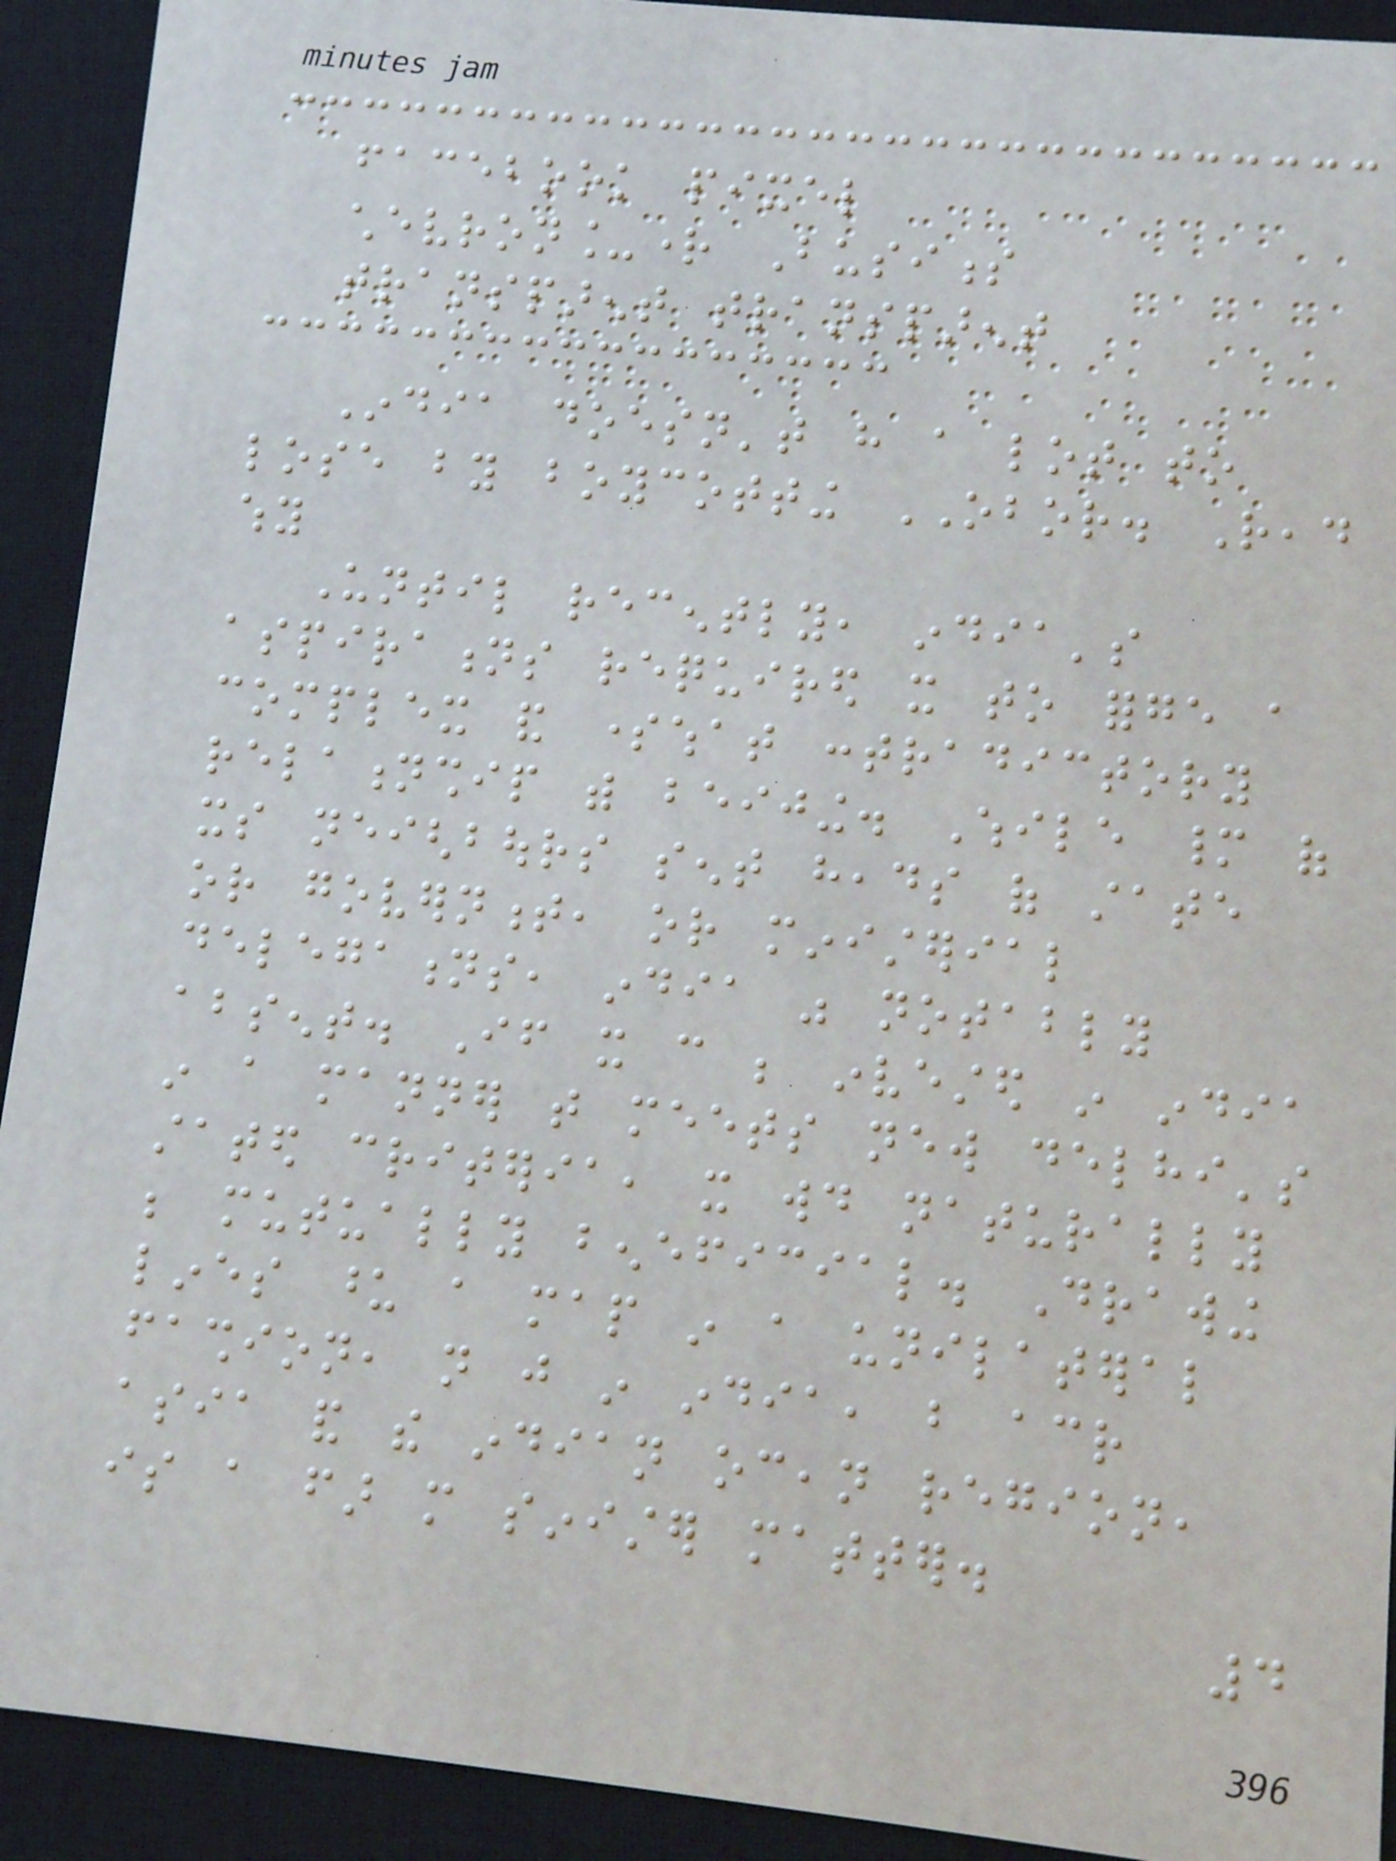facebook pixel
chevron_right Business
transparent transparent
India doesn't have a lot to
lose by boycotting OBOR. Read
why
Until recently, india's
aspirations required it to forge a
complex and somewhat contradictory
relationship with beijing. While many of
its neighbours sent heads of state
or government, or ministerial
delegations, india was notably
absent. If it can be invested in india
in a manner that meets new delhi's
stated criteria, it would naturally
be mutually beneficial. Drawing
lines upon a map in a unilateral
fashion, not just in india, but across
asia and the indian ocean region,
is a far more sinister matter.
4
